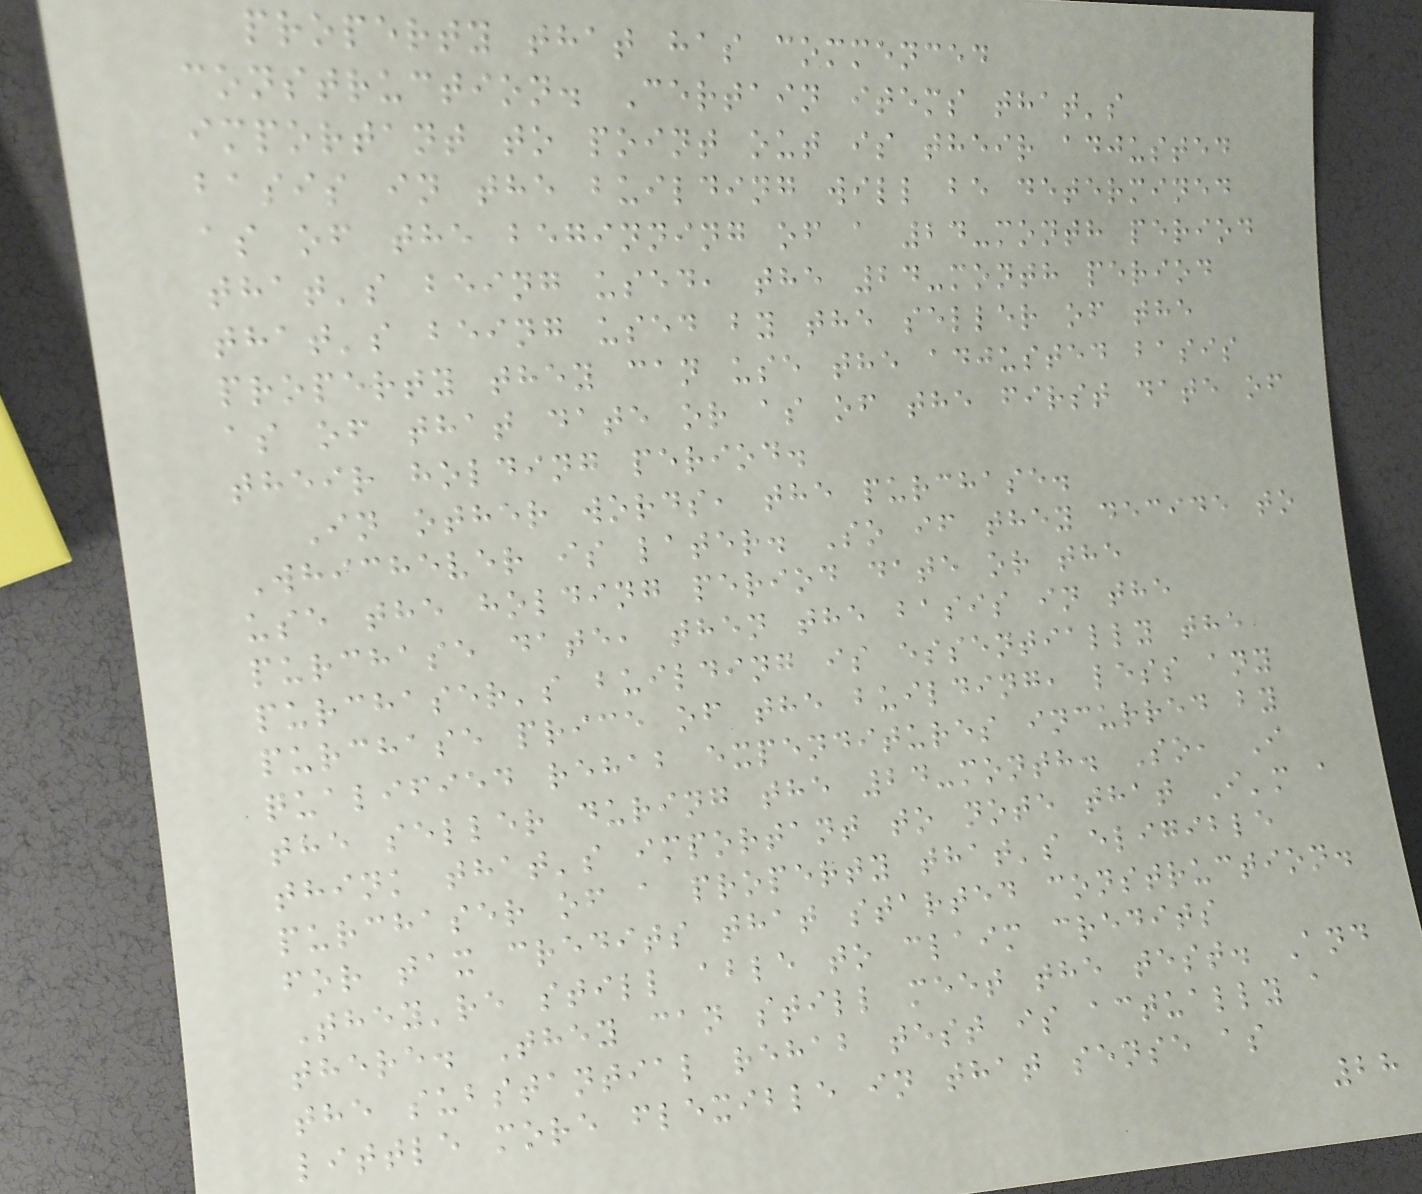property that has commenced
construction. Certain items that's
important to point out is their adjusted
basis in the building will be determined
as of the beginning of a 24-month period
that's being used, the 24-month period
that's being used by the seller of the
property they can use the adjusted basis
as of that date or as of the first date of
their holding period.
In other words, the purchase.
Whichever is later. So if they decide to
use the holding period date or the
purchase date, then the basis in the
purchaser's building is essentially the
purchase price of the building, less any
qualified rehab expenditures incurred by
the seller during the 24-month. So, I
think that's important to note that I'm a
purchaser of a property that's eligible
for tax credits that started construction.
They're still able to claim credits
there. They can still meet the test. And
the substantial rehab test is actually a
little more flexible in that sense as
28
